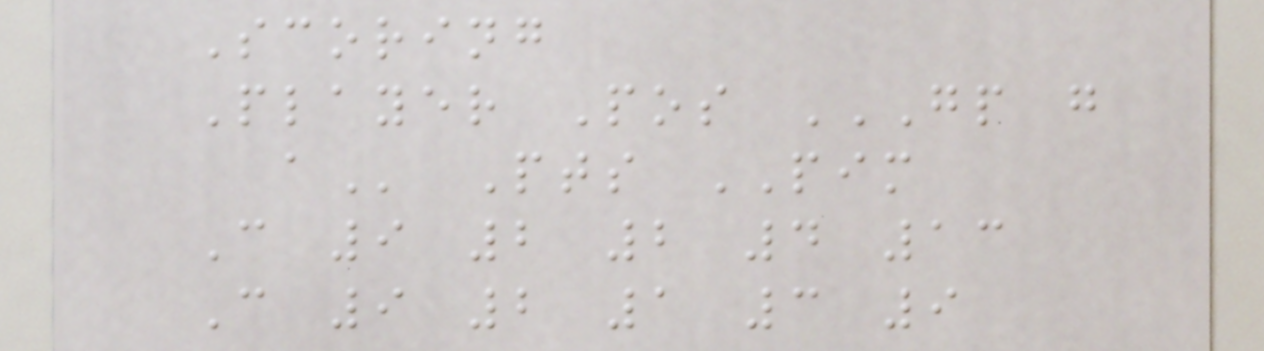Scoring
Player Pos GP G
A Pts PIM
C 9 2 2 4 13
C 9 2 1 3 9
